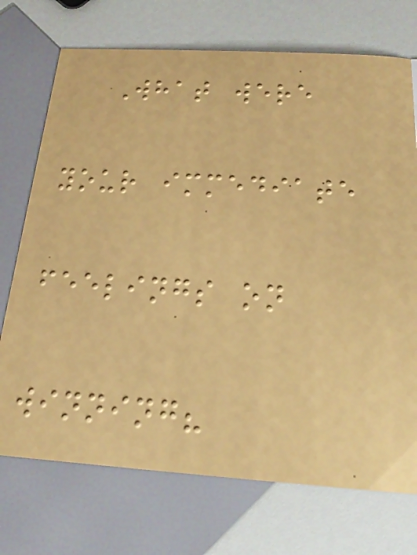What were
your immediate
feelings on
winning?
